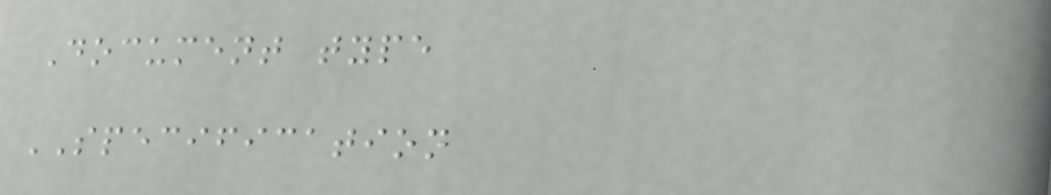Document type
SPECIFICATION
